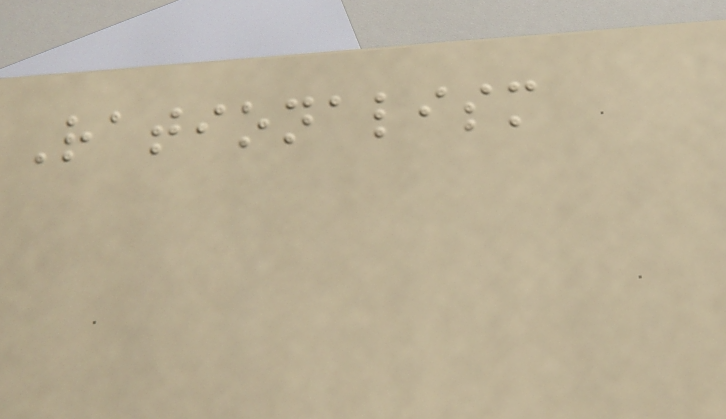Rationalism
